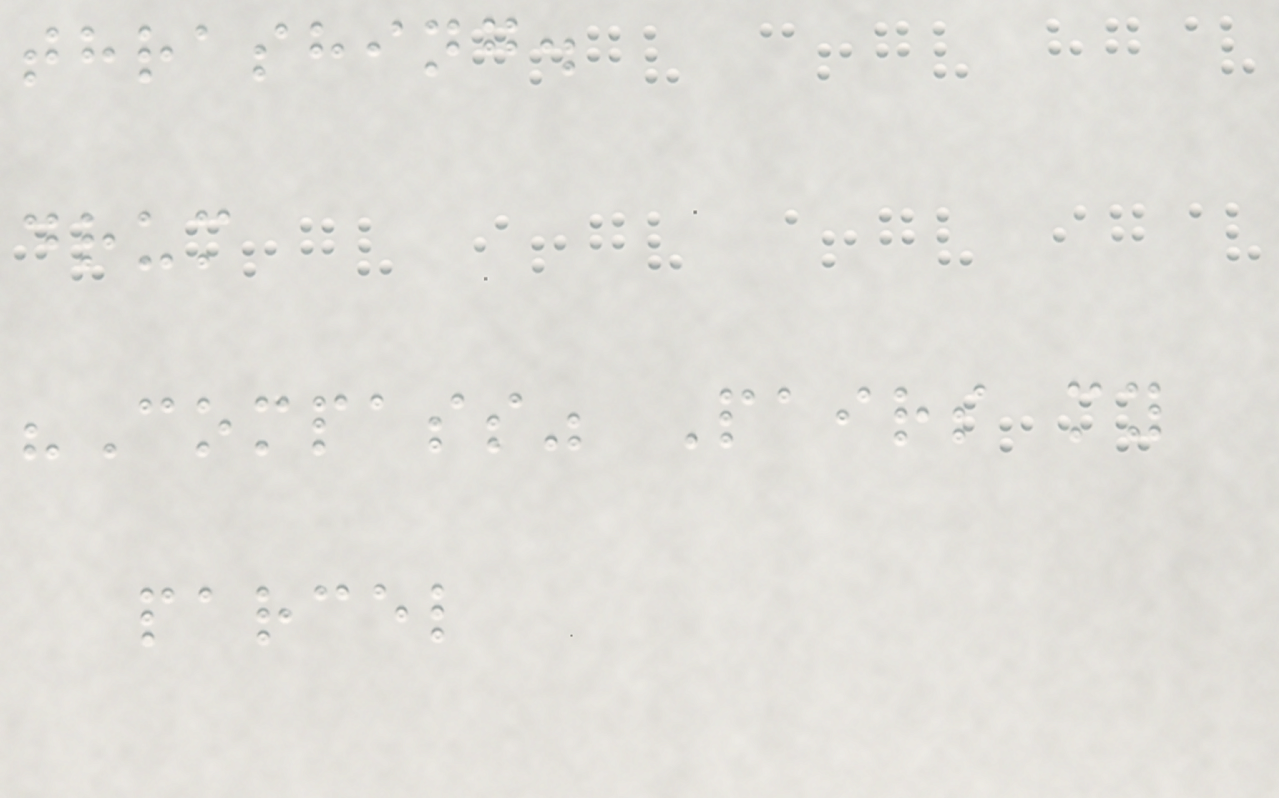thrashing.
drum
"Compass" Pairs my
parcel
